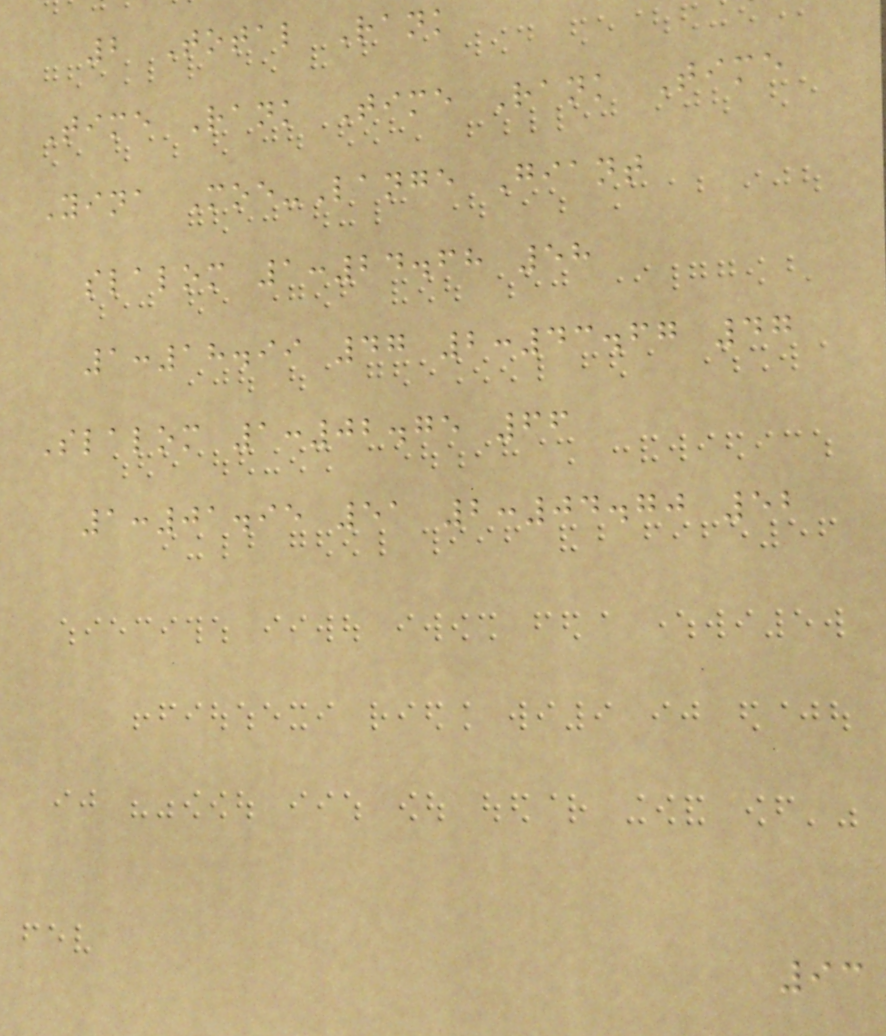2 Total Rank
Time Rank Time Rank Time
Yina Moe-Lange Giant
slalom 1:24.68 58
1:18.99 47 2:43.67 47
Slalom 1:02.75 66
1:01.95 51 2:04.70 52
93
